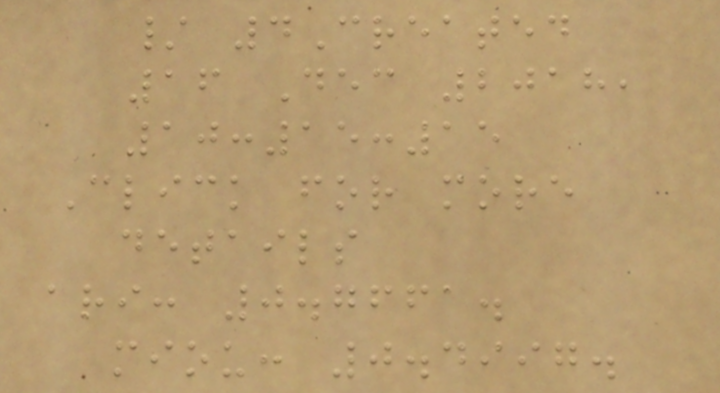/ 4Created
16 Dec 2018,
10:15:15
Click for more
details
ari: 0.7661.
miou: 0.4997.
